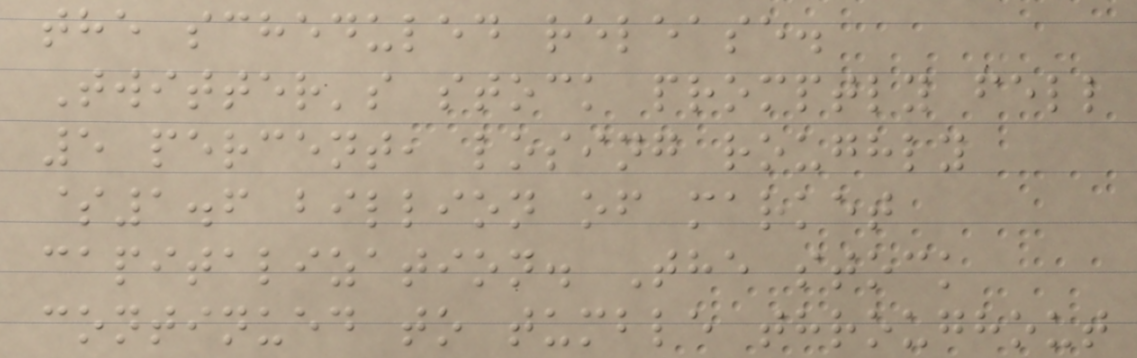the scheduled release.
Twitter's stock promptly fell
5 percent, losing roughly
$1.6 billion of market
capitalization. The stock
continued to tumble throughout
